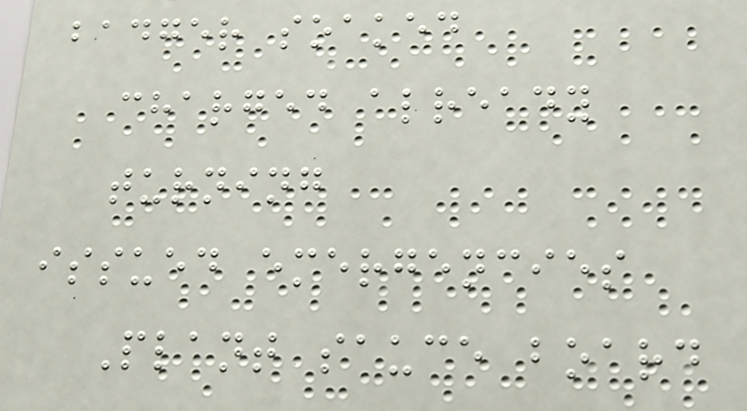badger soaked
charged already
turning
issued emergencies
Plant sauce board
